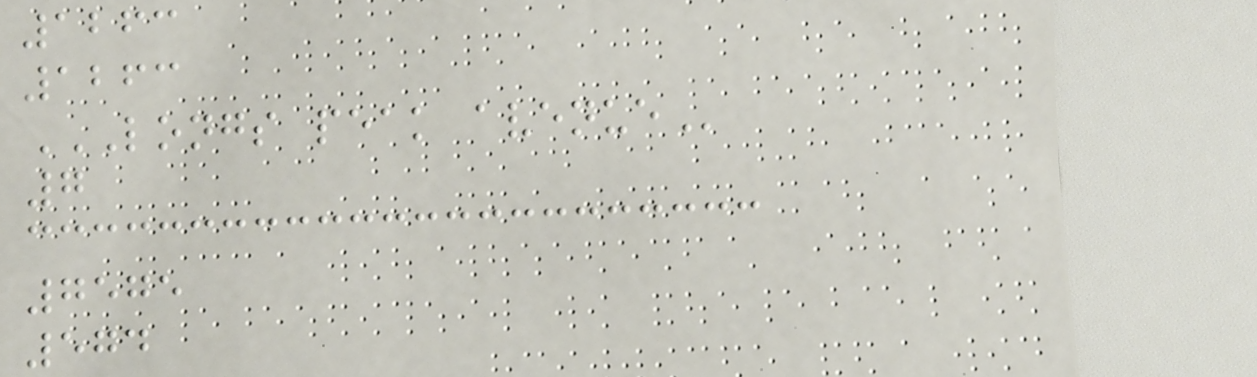1263
1263
LONGS PEAK AVENUE
7
7575
574
